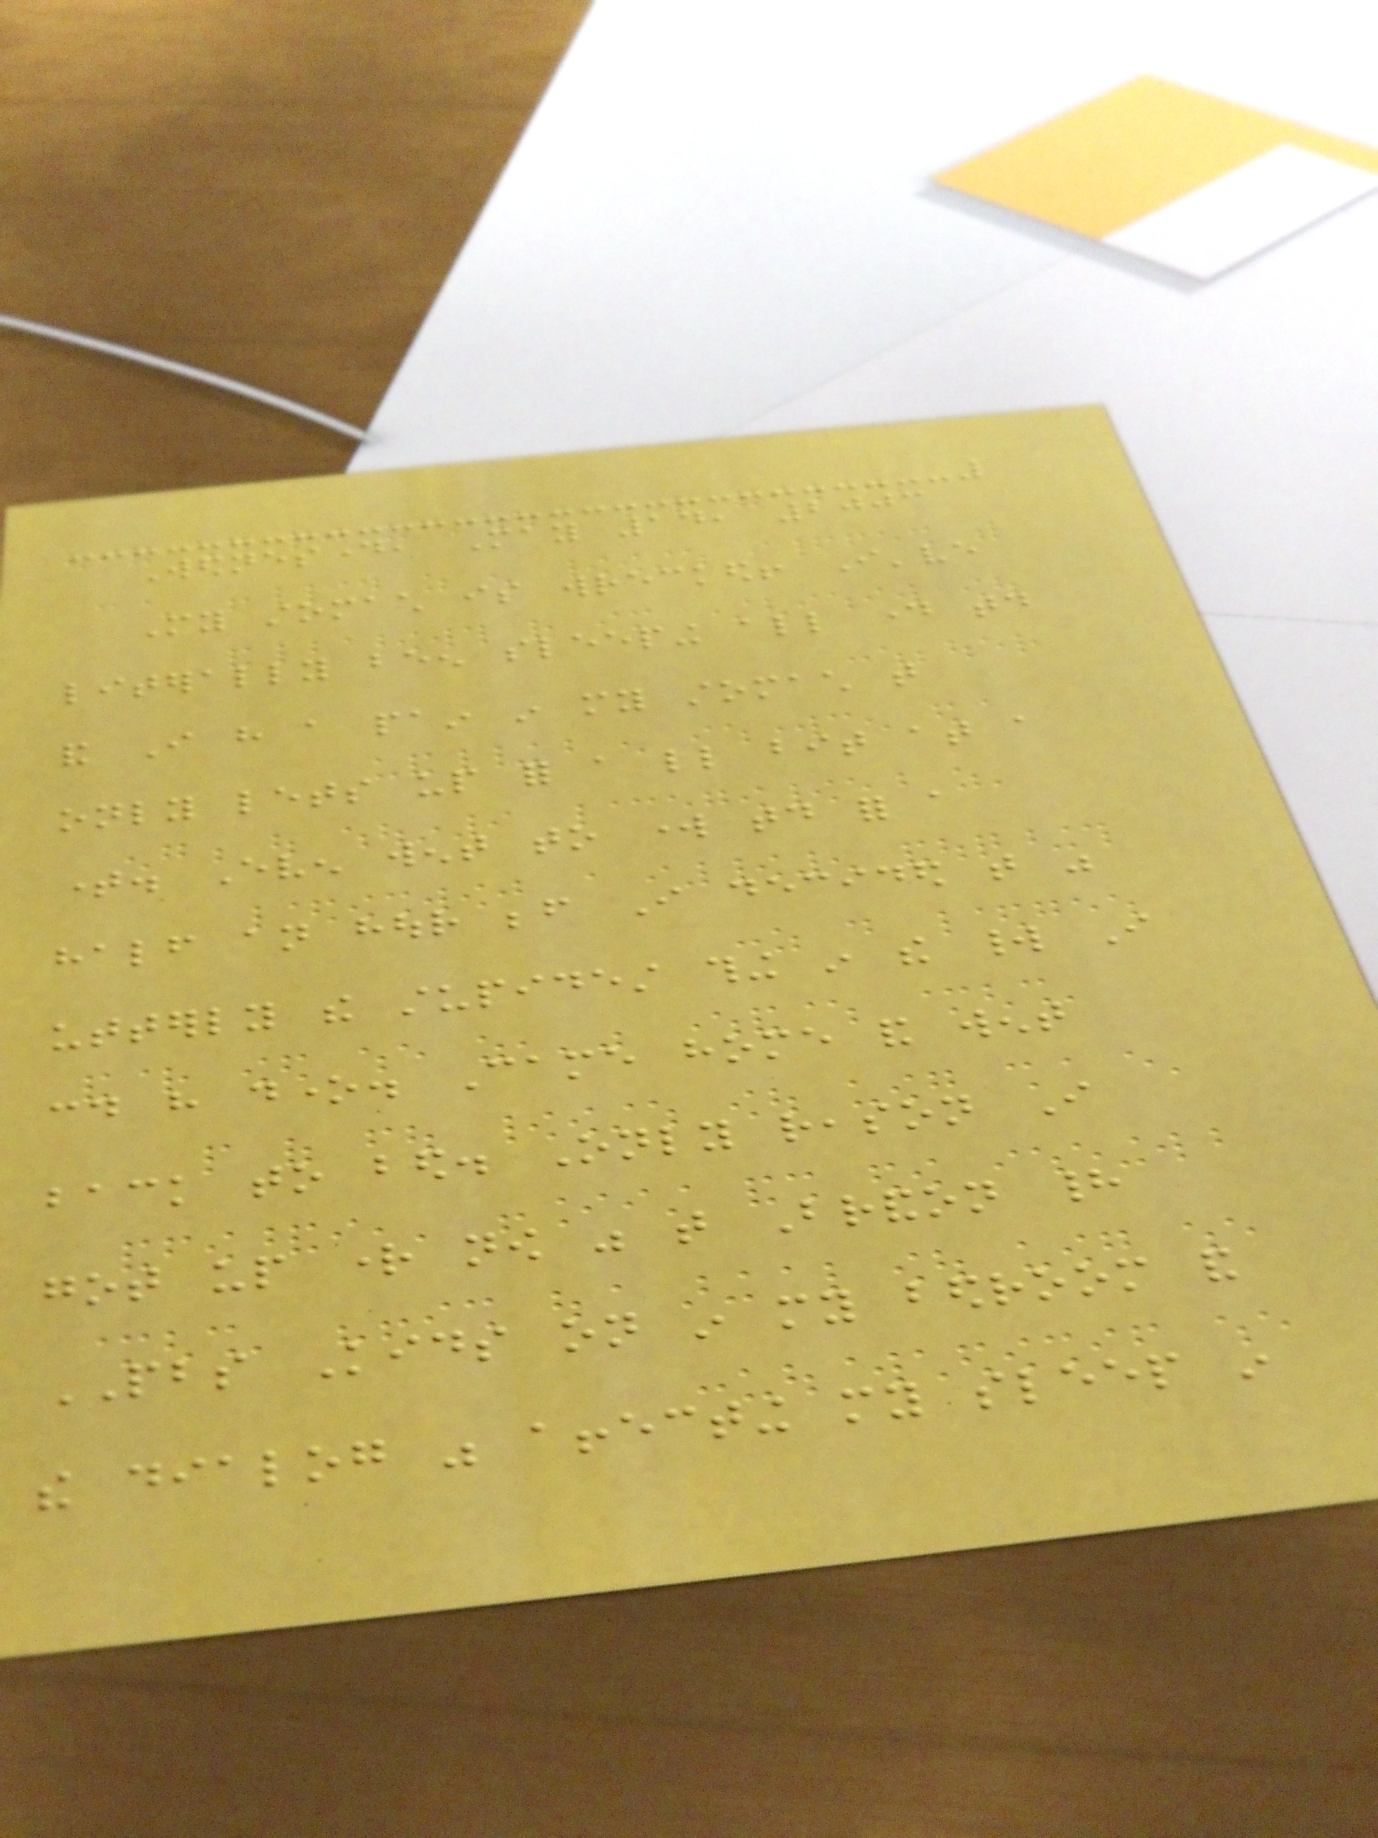Wednesday, May 14, 2003
My stomach is wrecked! I've
literally been sleeping all day today
and I have a pain in my stomach that
only lets up for a little bit at a
time. Even went to work today for a
half an hour before I decided that was
utterly the stupidest thing in the world I
could have done. Came home and went
back to bed. Only reason I
got up right now was that Brandon had
PBS Kids on in my bedroom and
the dialog was affecting my sleep in
